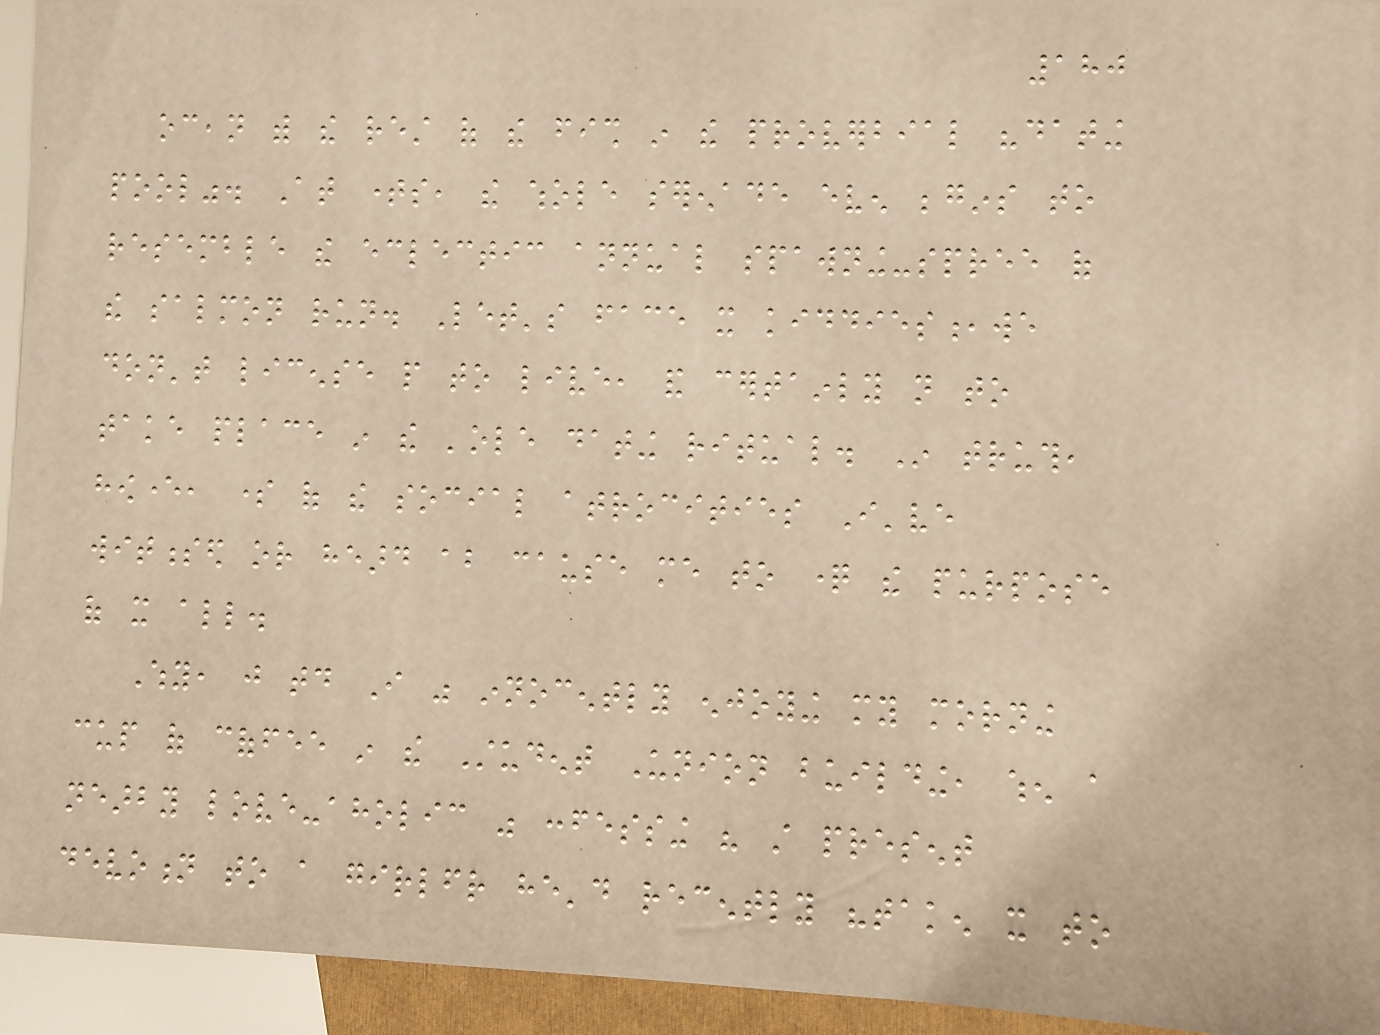180
ocean with the rest of the fish in the proverbial "dating
pool". At times, the whole serenade even begins to
resemble the eclectic annual spawning-spree of
the salmon run. Let's face it kiddies,we
don't license people to live, and certainly not to
take place in the 'ole dating ritual. In truth,
however, some of the social atrocities I've
witnessed or heard about cause me to question the purpose
of it all.
Why, just today I was innocently enjoying my morning
cup of coffee in the Student Union building, when a
nearby love-aholic was confessing his still present
devotion to a girlfriend he'd recently "taken it to
